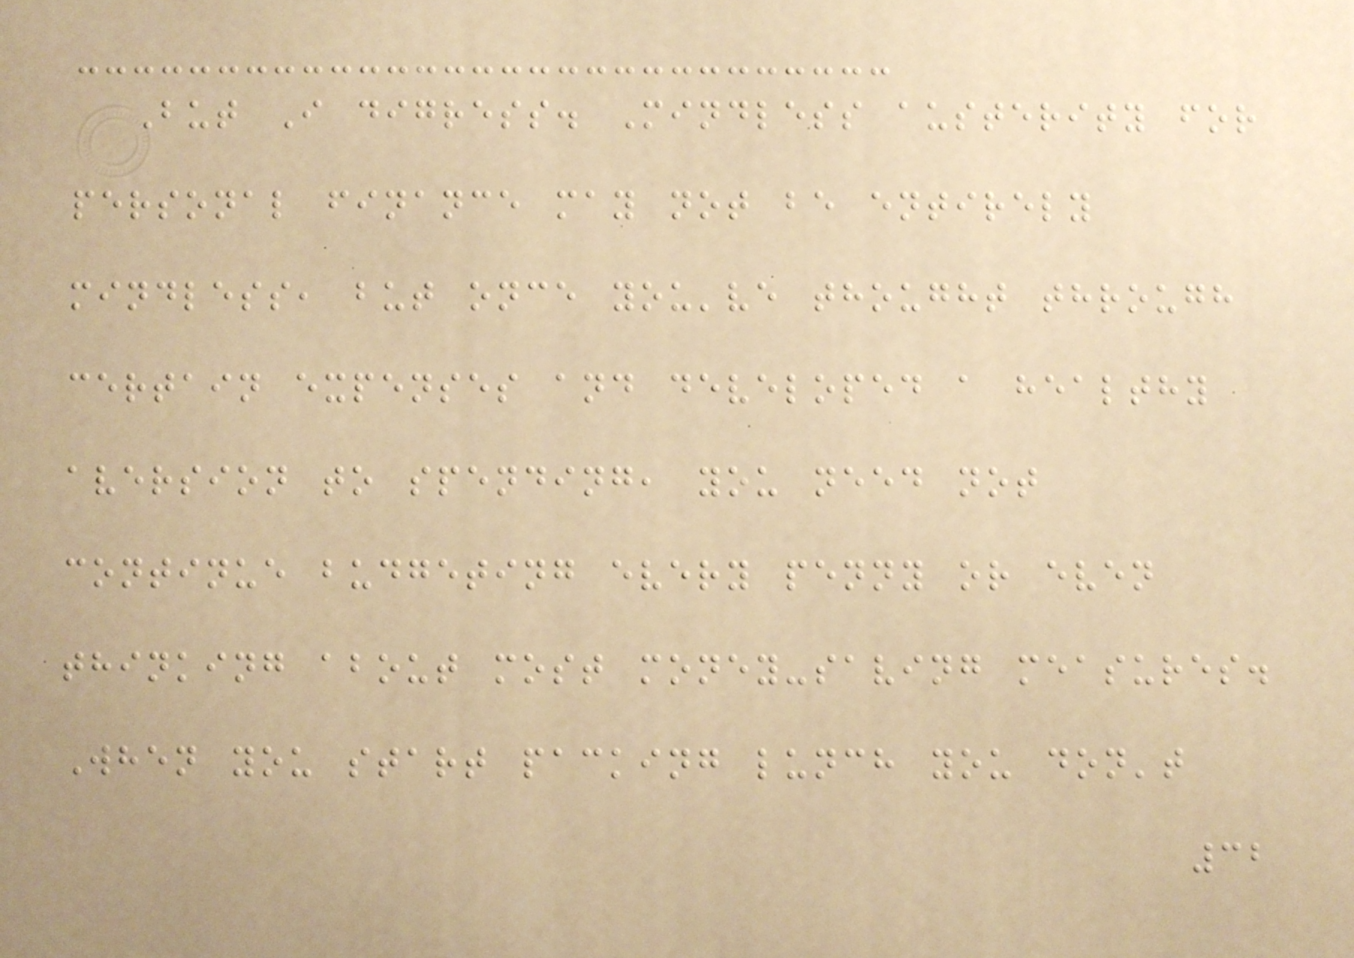But I digress. Mindless austerity for
personal finance may not be entirely
mindless, but once you've thought through
certain expenses and developed a healthy
aversion to spending, you need not
continue budgeting every penny or even
thinking about most money-saving measures.
When you start packing lunch you don't
32
